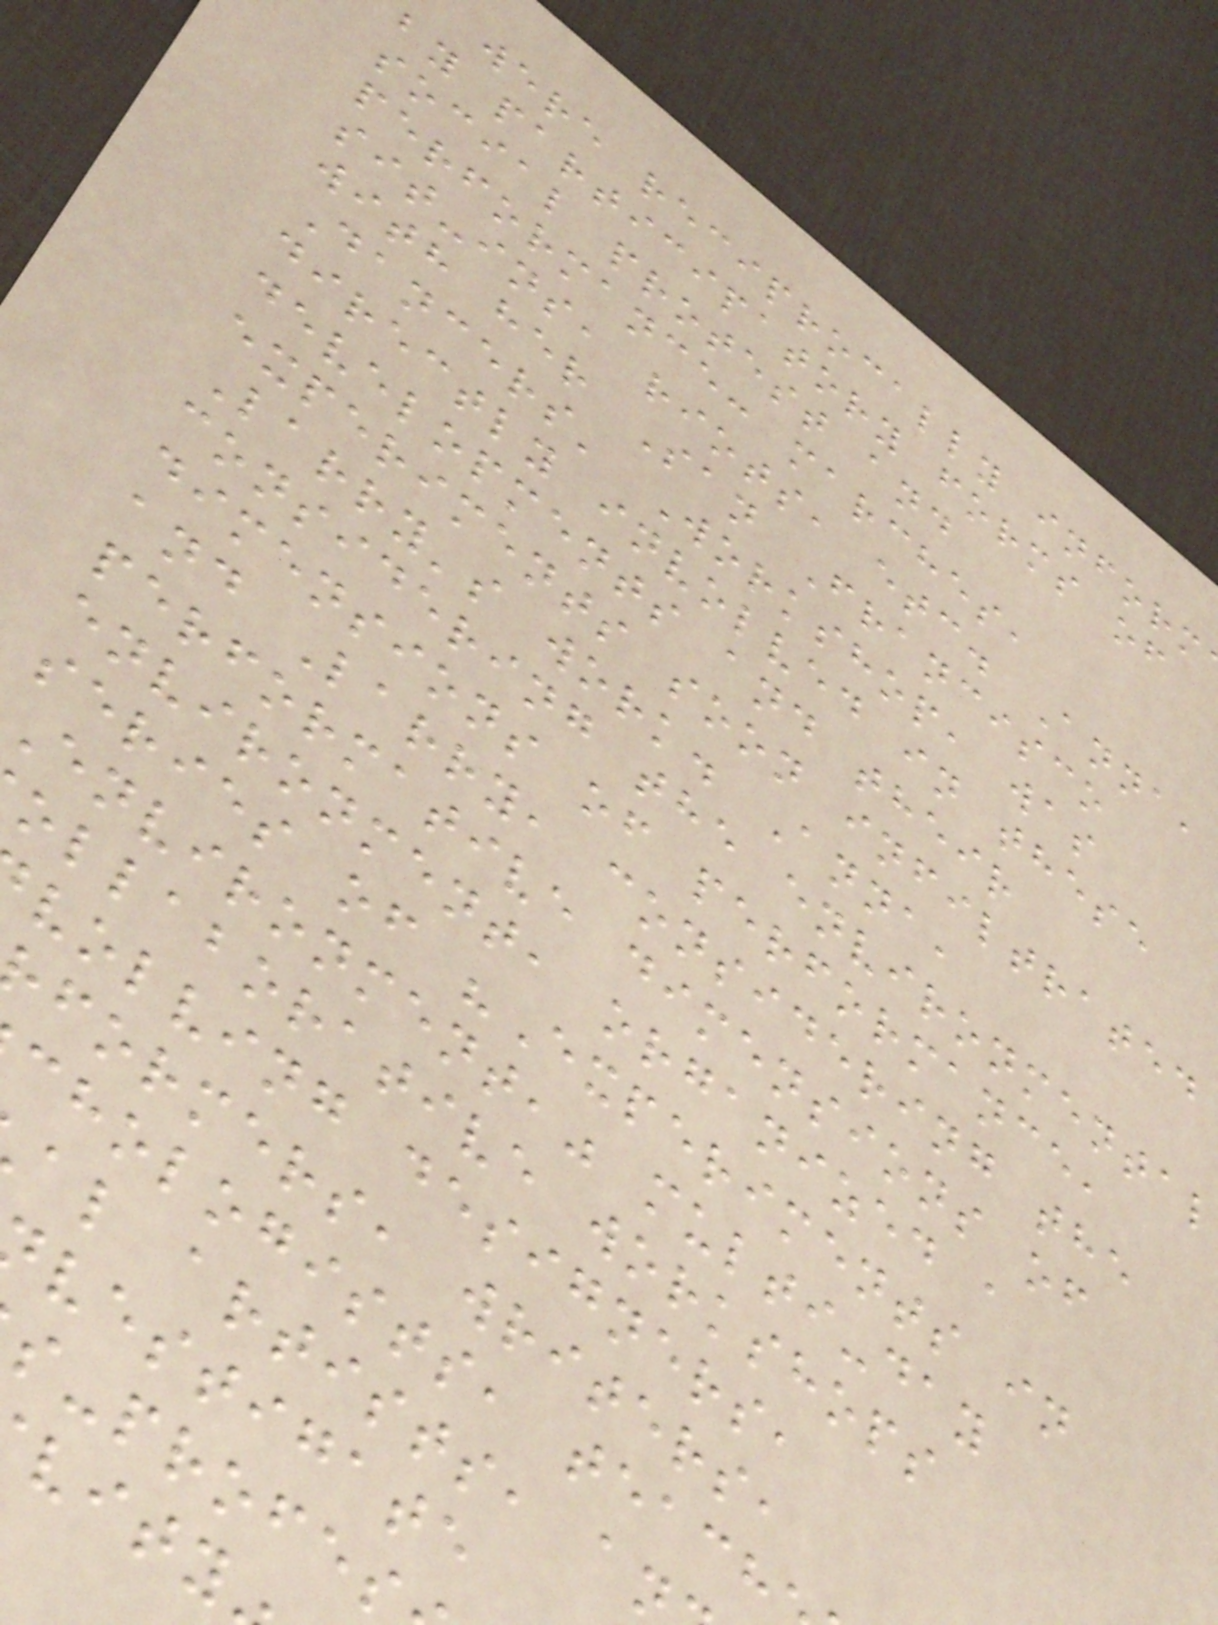were reciprocally inform
by participatory forms of
social protest and
performance: marches,
sit-ins, riots, etc. Anna,
with her San Francisco
Dancers' Workshop, was
directly involved in these
developments and their
experiments soon infiltrated
Larry's work. Anna,
considering the environmental
dimensions of performance,
and Larry, considering the
performative dimensions of
environment, organized a
series of "Experiments in
environment," multi-day
ollaborative workshops
volving designers,
formers, writers,
chologists, teach
al artists, a
vestigate
